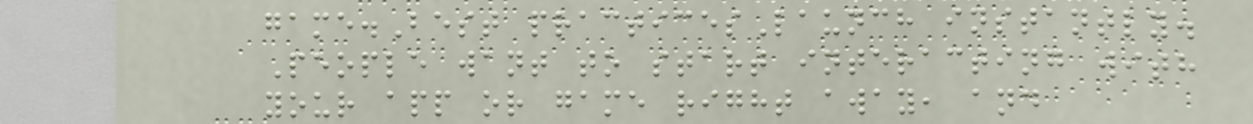game.Best practicesLaunch instantly.
People want to start interacting with
your app or game right away, and
